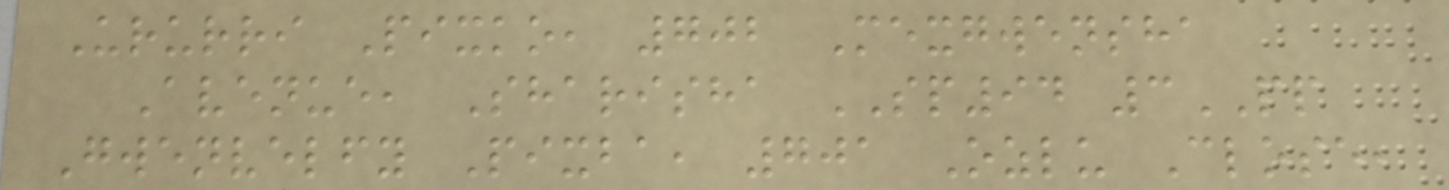Ururri Pixko, 702 Mexgwensha
Avenue, Sharisha SP94 3PP
Gwenvelfy Pixba, 701 Ozlu Close,
